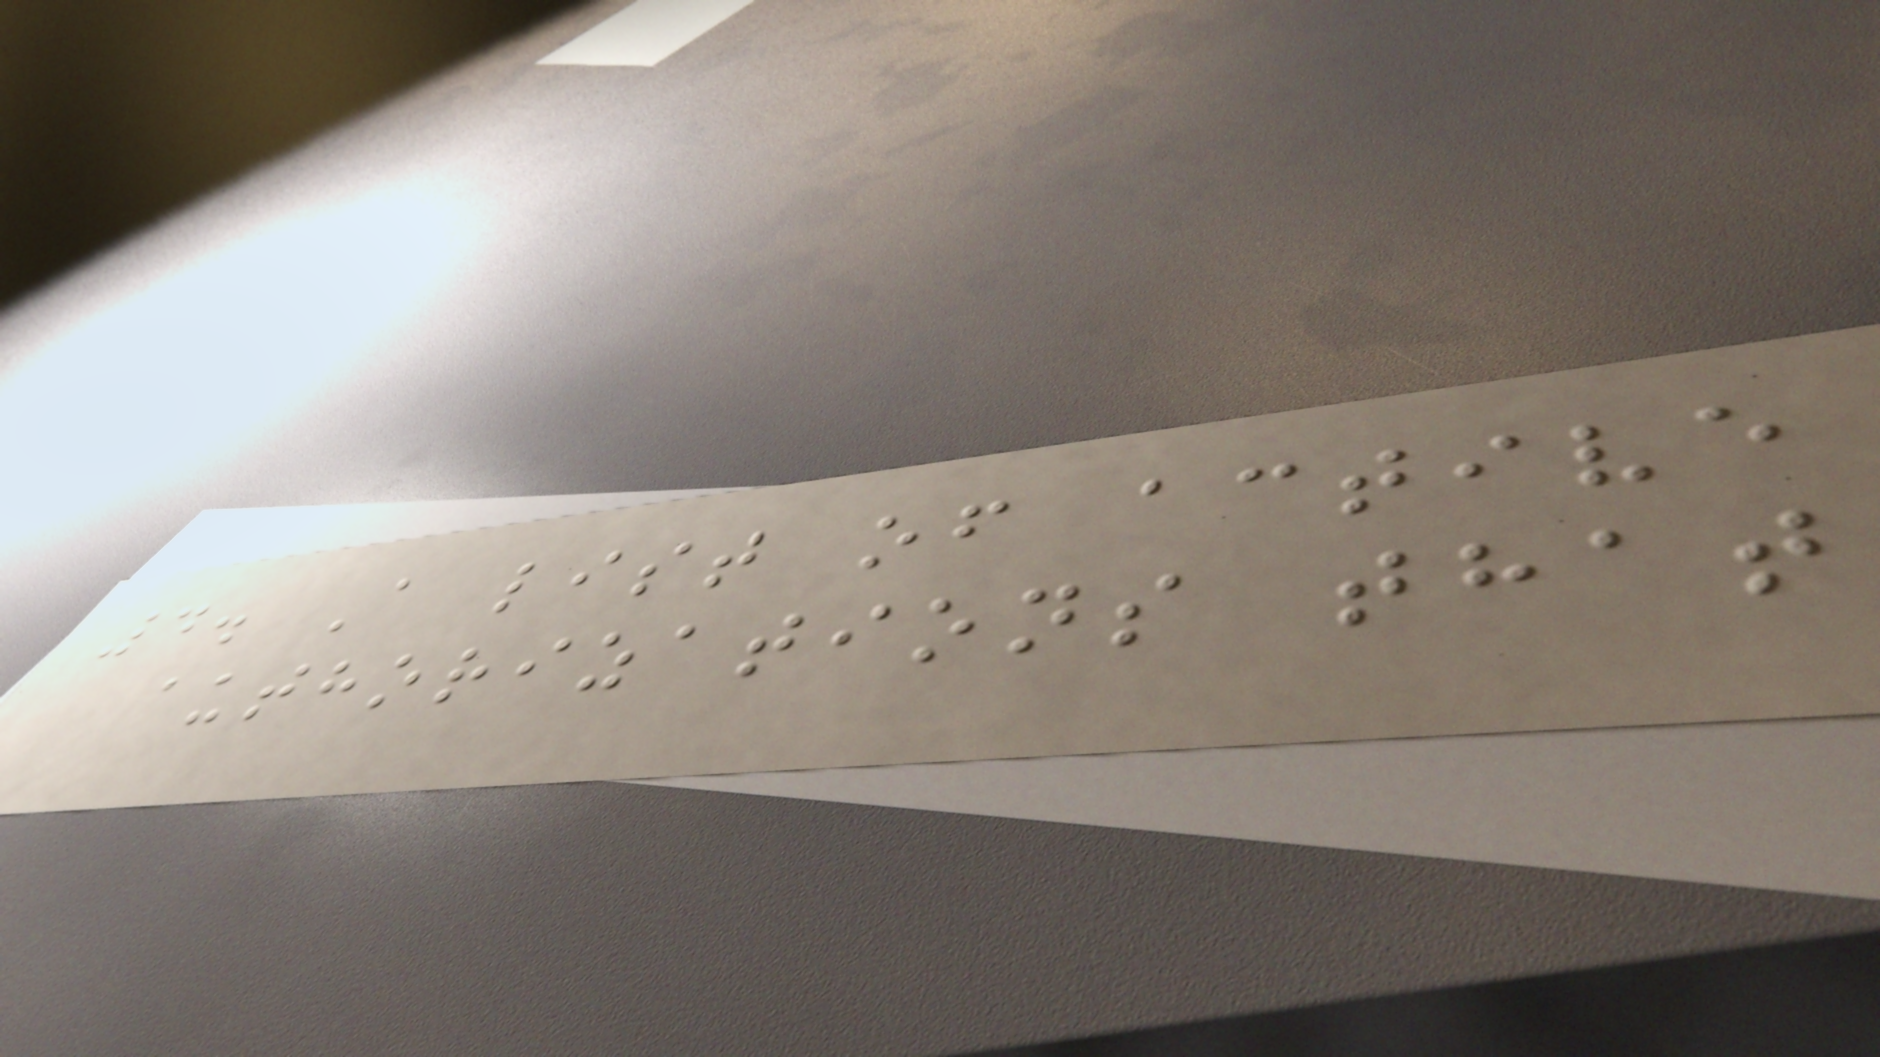4. A list of active
authorizations that
